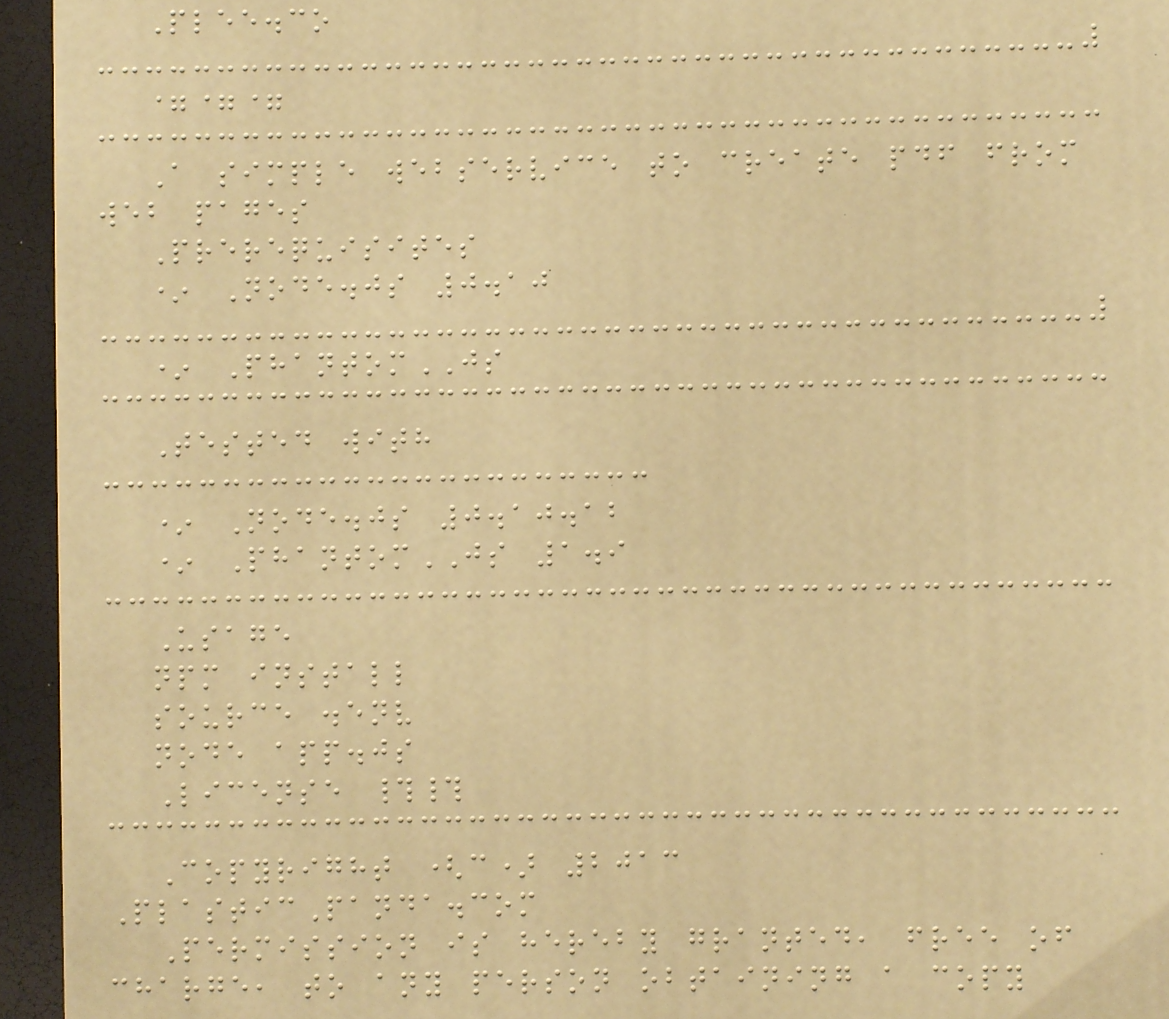Plee.co
===
A simple webservice to create pdf from
web pages
Prerequisites
* Node.js 0.10
* PhantomJS
Tested with
* Node.js 0.10.12
* PhantomJS 1.9
Usage
npm install
source .env
node app.js
License ##
Copyright (c) 2013
PlasticPanda.com
Permission is hereby granted, free of
charge, to any person obtaining a copy
